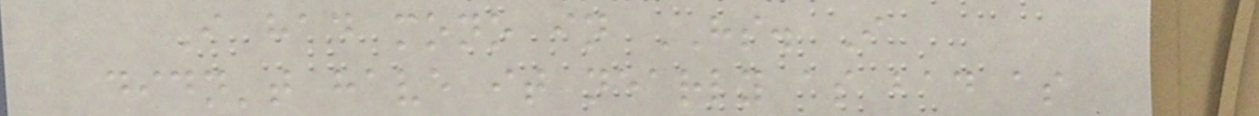I had mono in HS. I
didn't have it nearly as bad as
